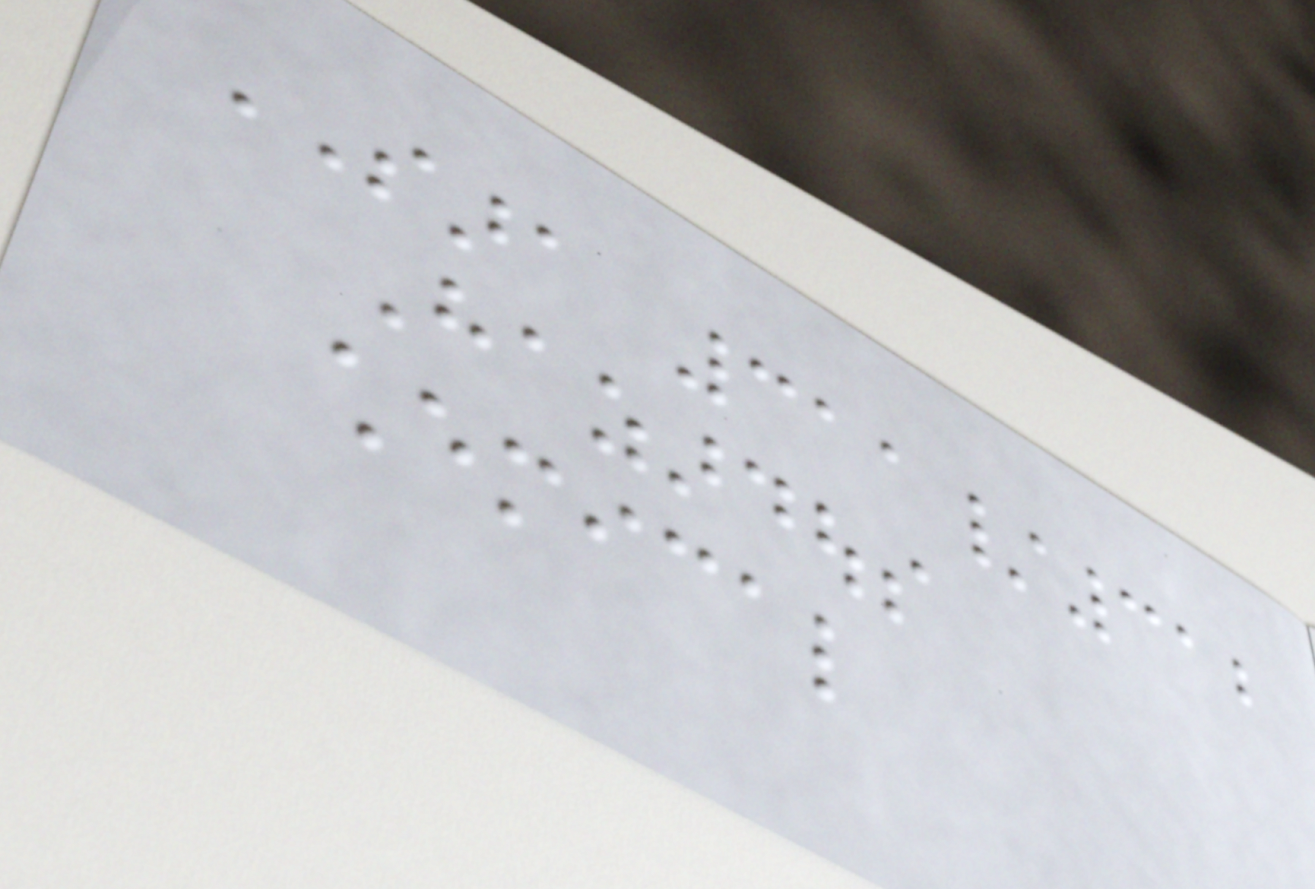SARA 311/312
Hazardous
chemical
